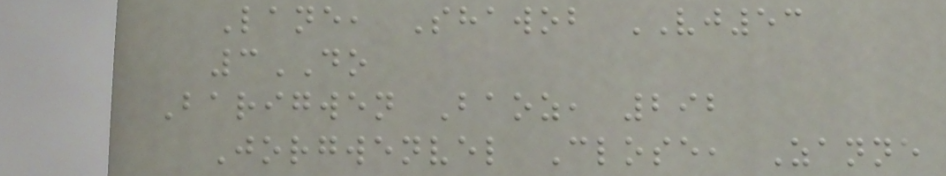Lane, Shawob VJ53
3DO
Barigwen Baoz, 292
Jorgwenvel Close, Zanne
